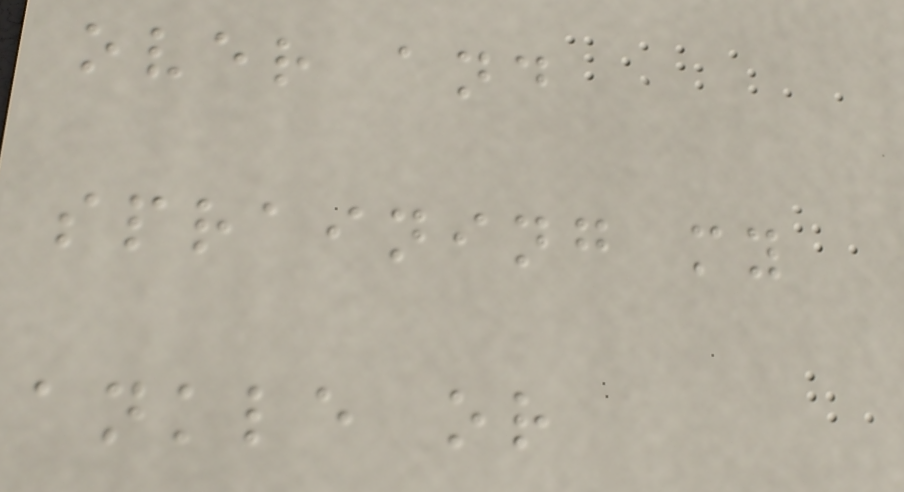over and
spraining my
ankle or
